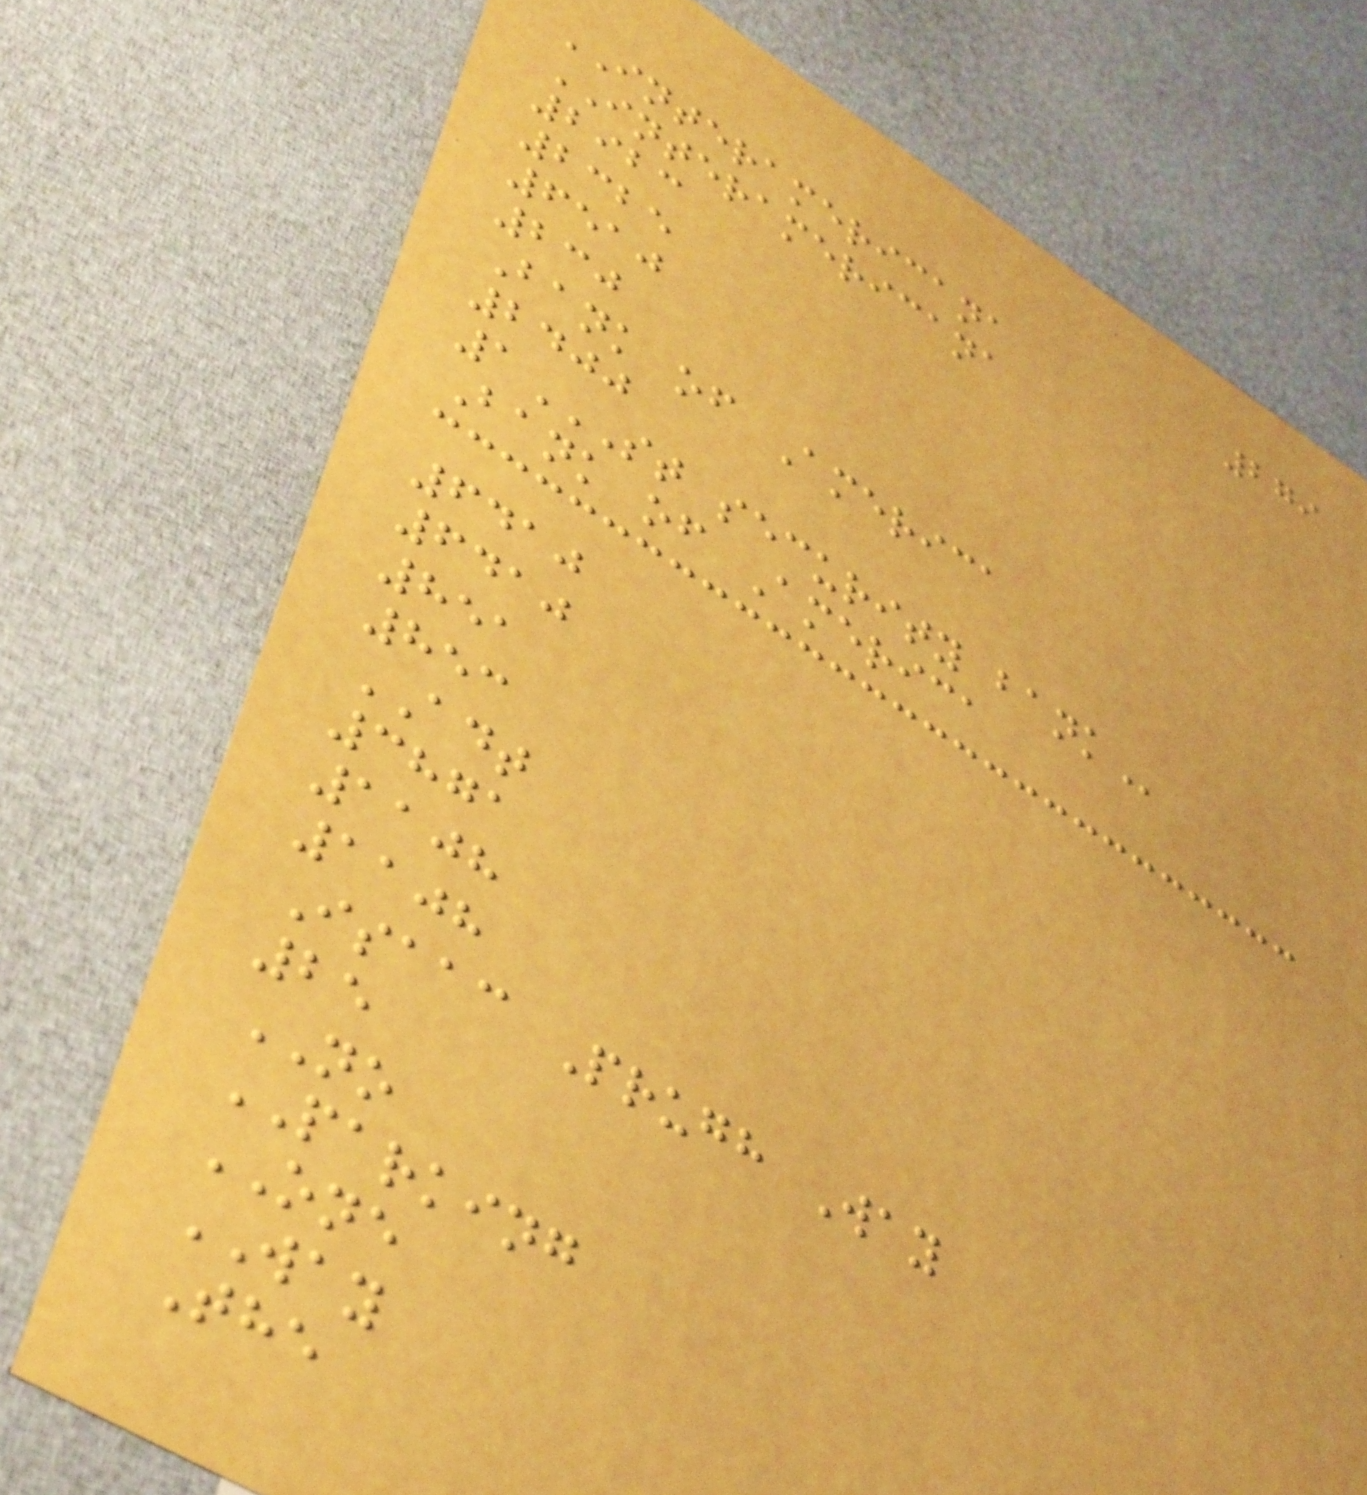279
INTERAMERICANA
INTERAMERICANA
2923
2325
6510
230
Bank of America
2400
1ST SECURITY BANK
Bank of America
6410
6410
851
853
ADT
3871
1108
1108
Isaac Prugh Way
25
NO
PARKING
ONE
WAY
The
